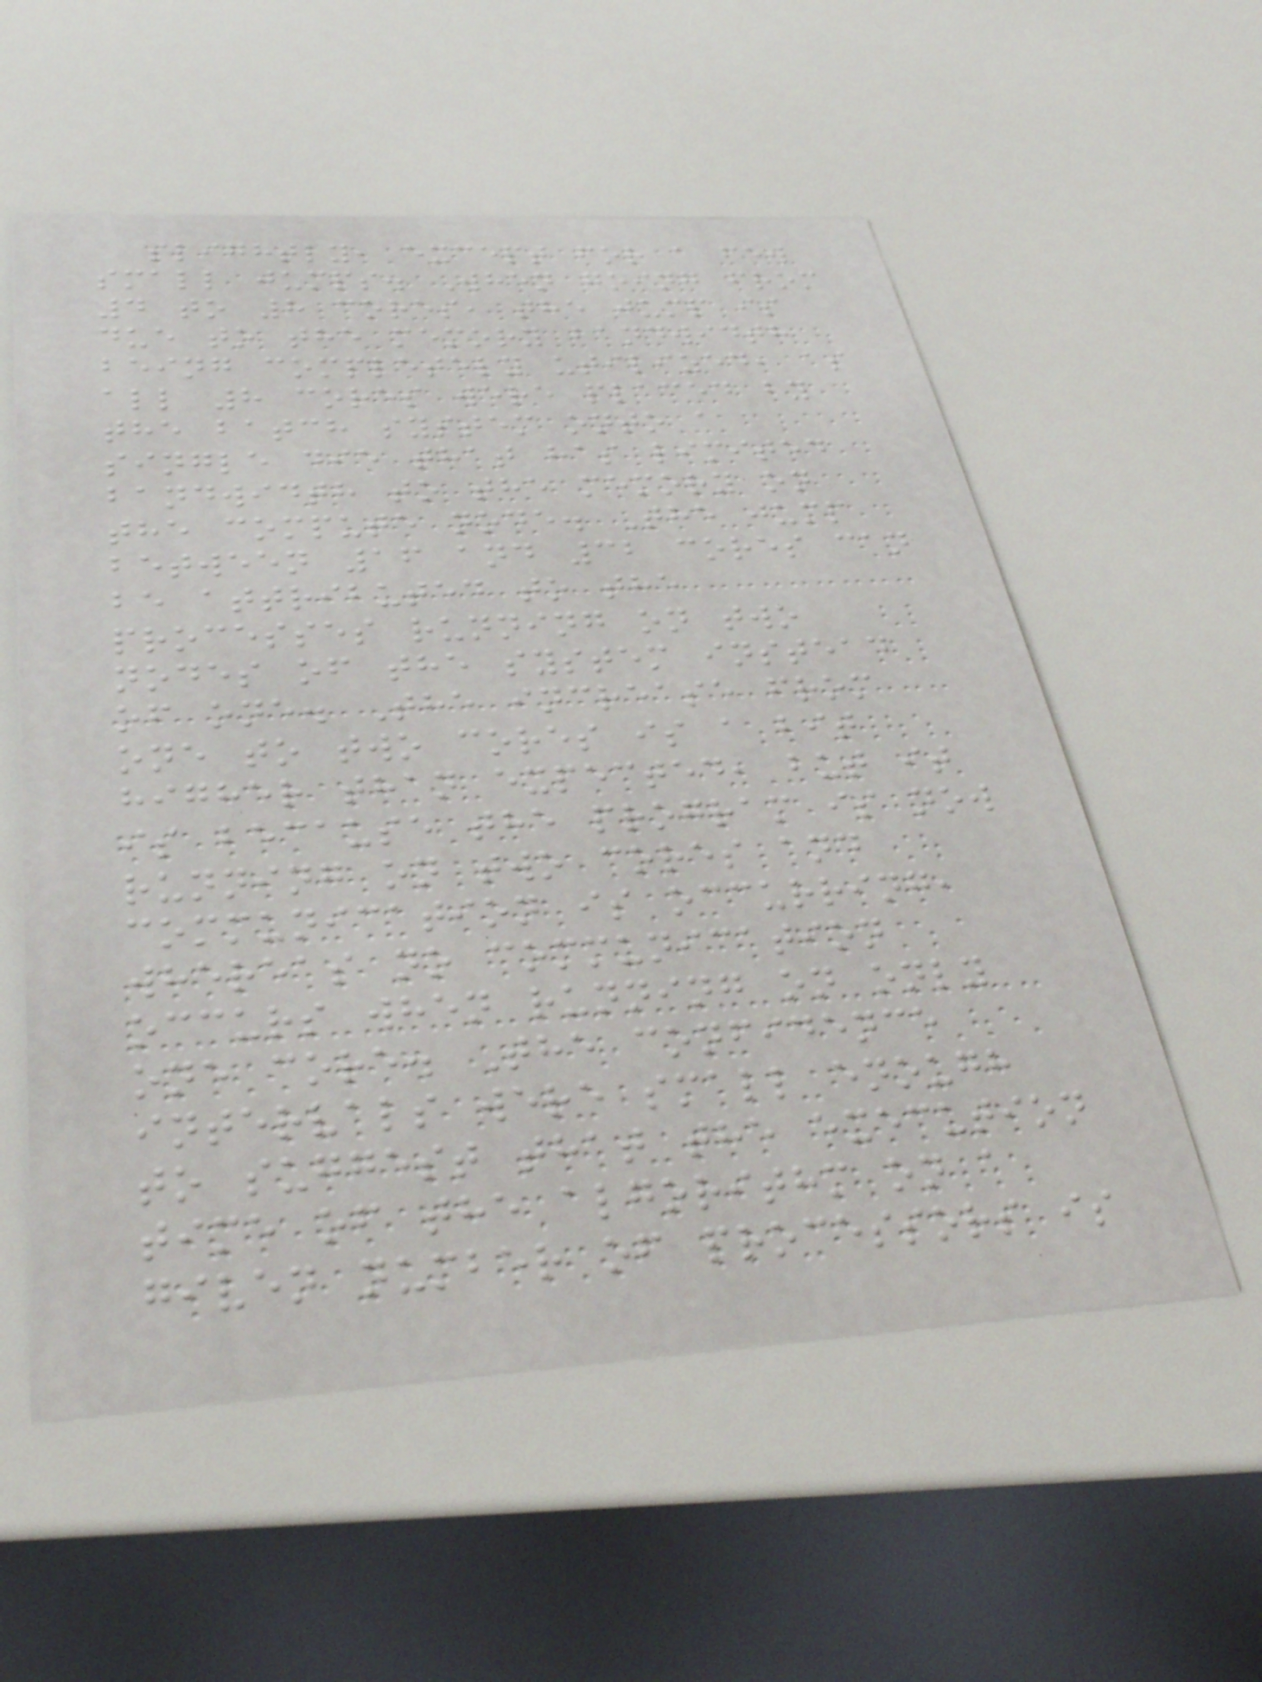slightly, except for a few
small jumps. When going from
4 to 8 cores, the jump is
due to the memory bandwidth
being completely utilized, as
all 8 cores were placed by
the batch system onto a
single die that has limited
bandwidth to the memory on
the compute node. The jump
between 16 and 32 cores can
be attributed to the
processes running on two
nodes of the system instead
of one. The increase from
one to two cores is a bit
higher than expected, but it
is because the program is now
running on two cores and
communication is occurring,
whereas no communication
occurs when running on only
one core. The confidence
intervals were small enough
to suggest that the execution
time of the algorithm on a
given number of processors is
